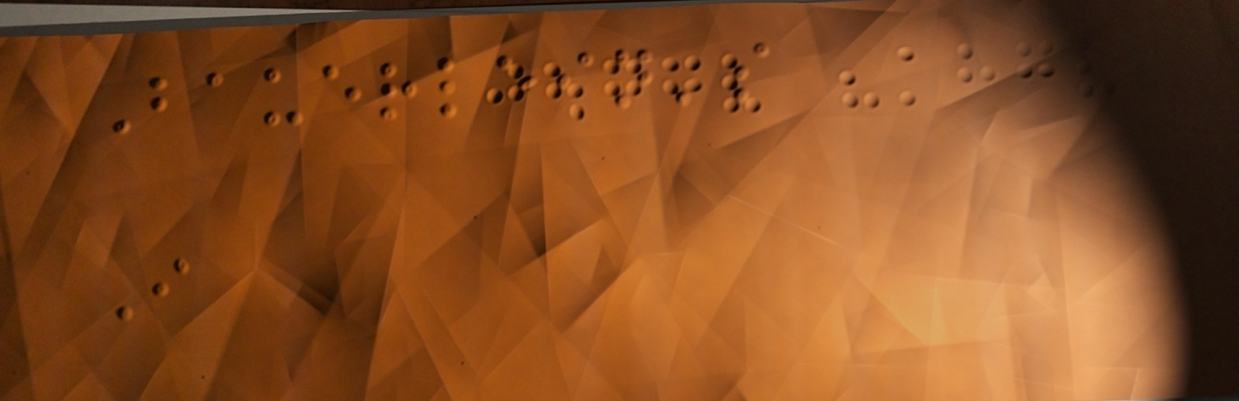Bauerlein's
I
